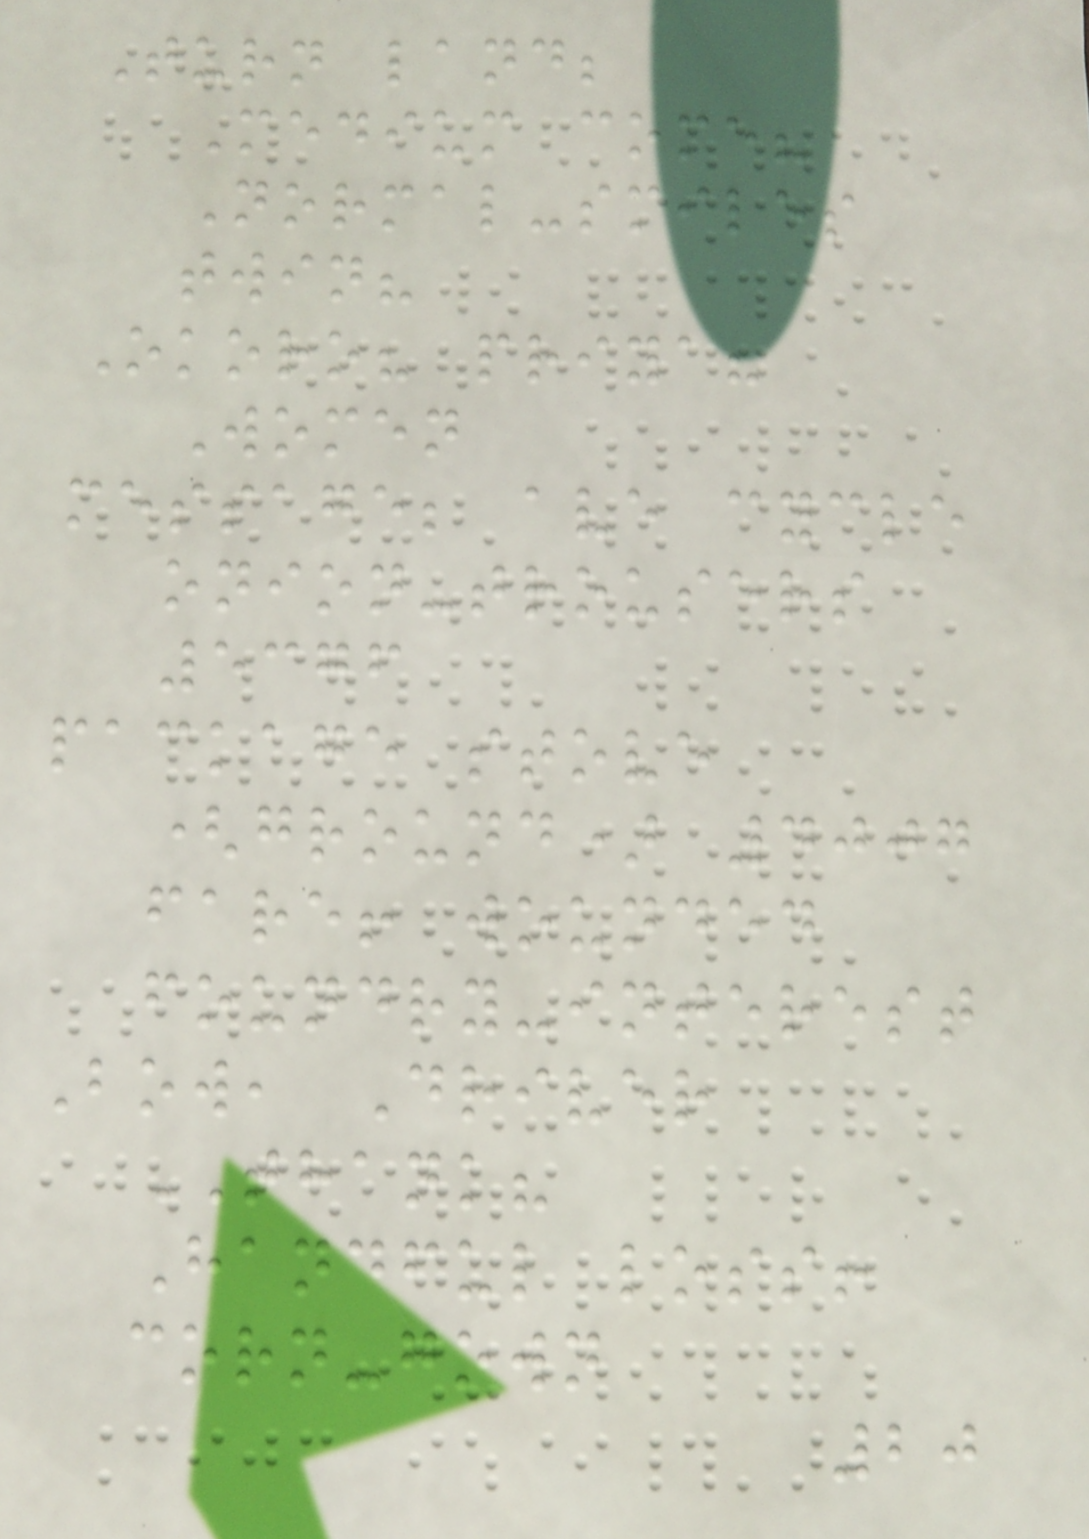Turn land;
Medium come?
Normal-smiles
twin?
Okoro? priya?
Women
message; ave cycle
onion-trousers
5376
package stove
(ground) 4007
fare! wounded
foundry-interest
Bow, Driver
THANK?
Handful loss!
corn-gown
20
